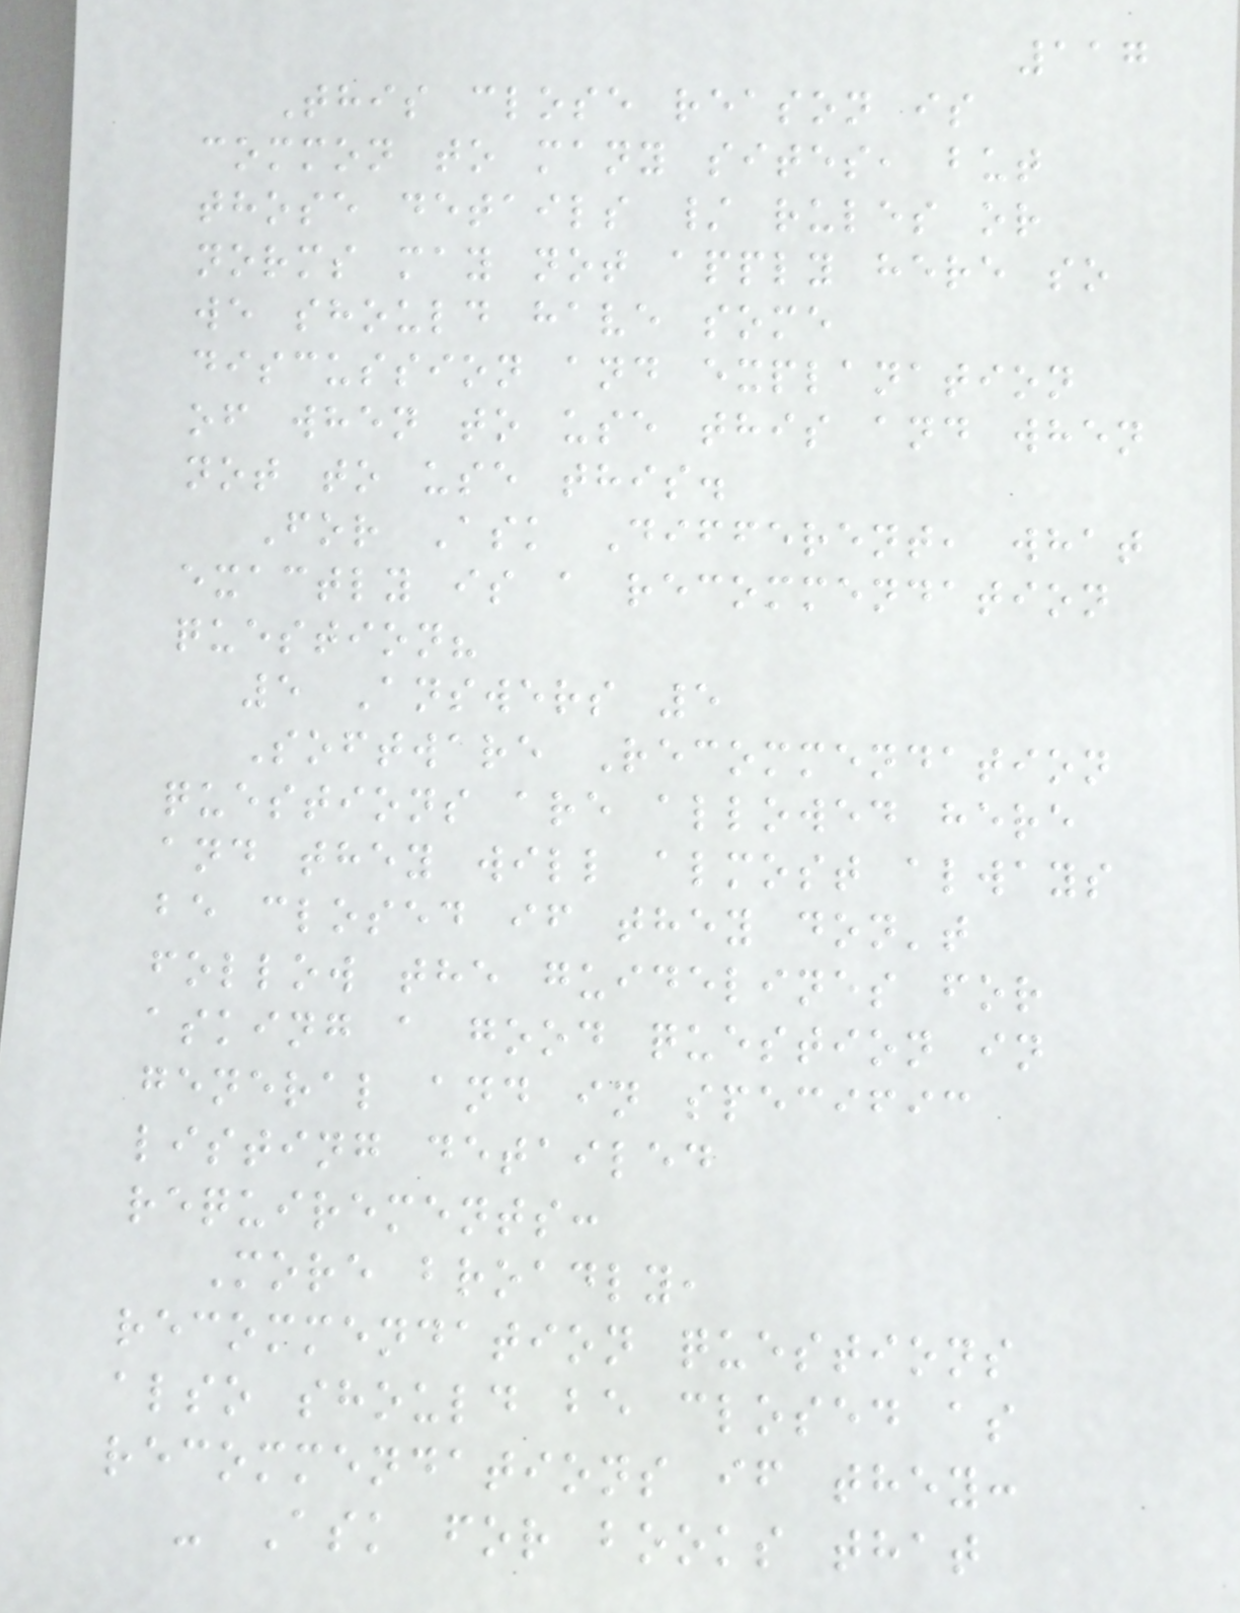117
This close reason is
common to many sites, but
those details / rules or
norms may not apply here so
we should have some
discussion and explanation
of when to use this and when
not to use this.
For Ask Different, what
exactly is a recommendation
question?
5 Answers 5
Software Recommendation
questions are allowed here
and they will almost always
be closed if they don't
follow the guidelines for
asking a good question in
general and in specific
listing detailed
requirements:
More broadly,
recommendation questions
also should be closed as
recommendations if they:
- Ask for books that
